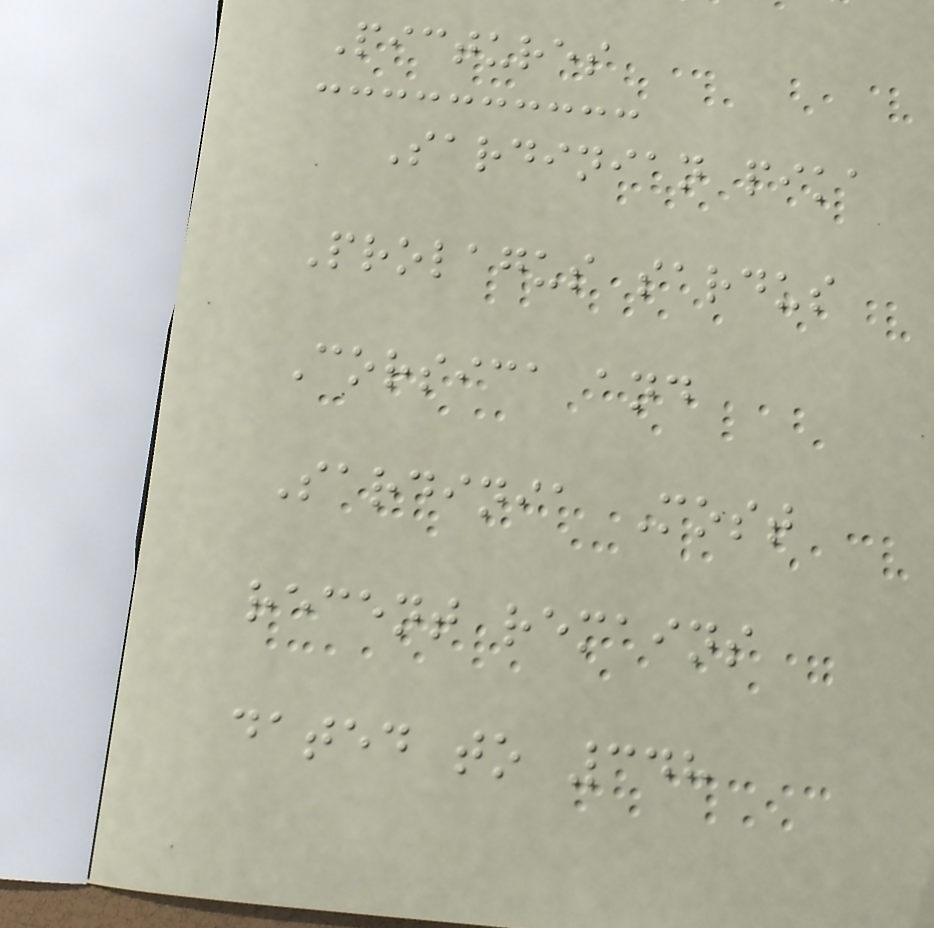Pictures
Sardinian pika
Prolagus sardus
Corsica and
Sardinia Most
recent remains
dated to 348
